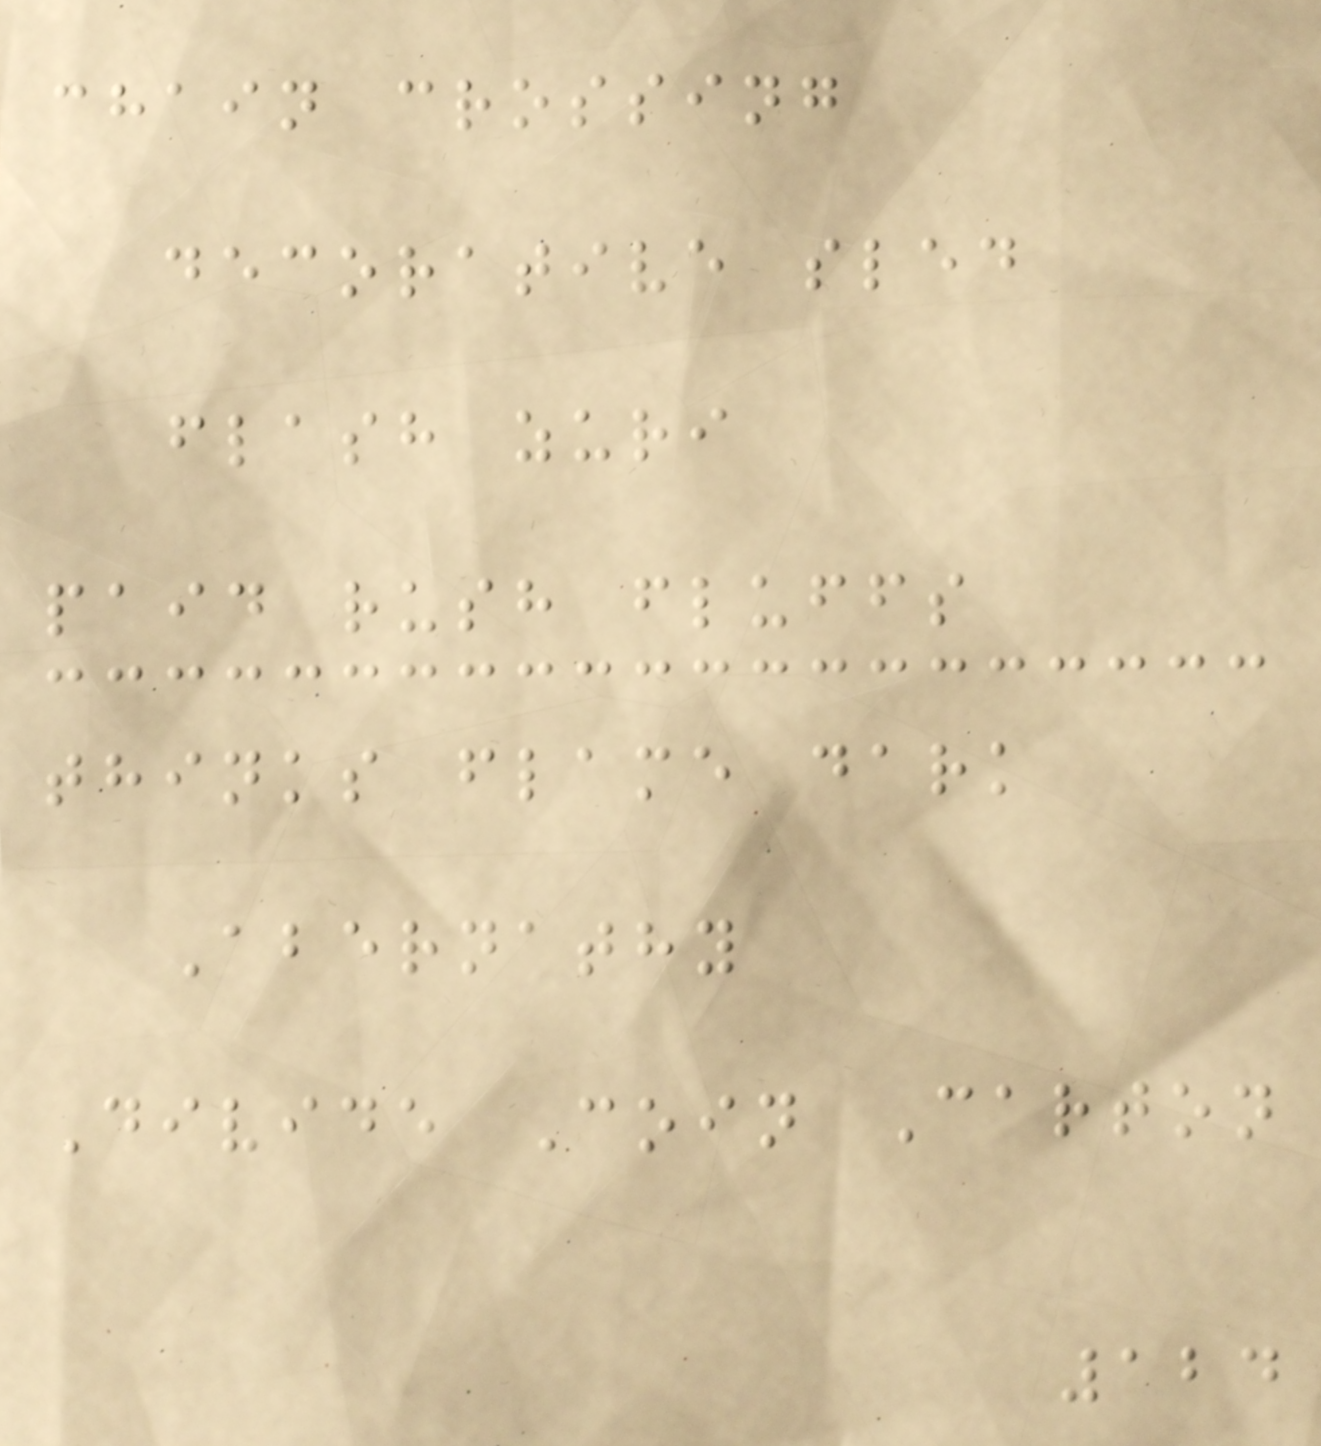chain crossing
decorative sled
flash zuri
paid rush fluffs
thinks flame dark
Abernathy
Divide Coin Carton
124
